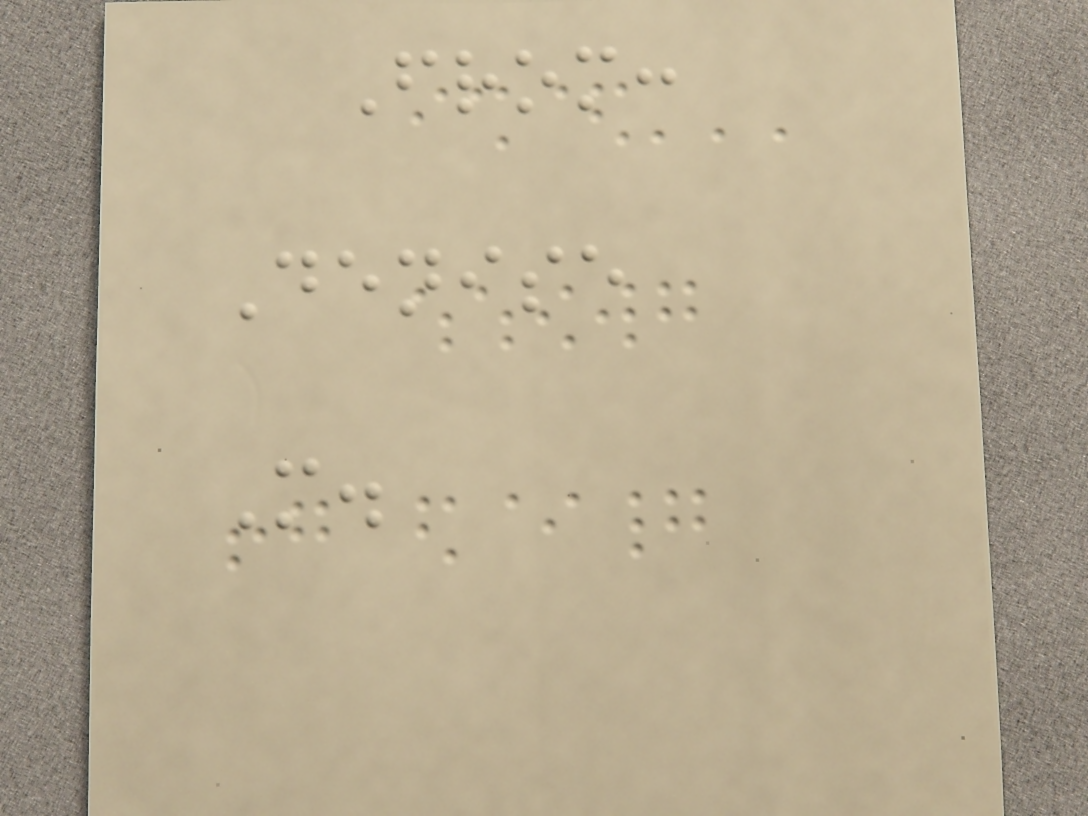From:
Denise
M.
